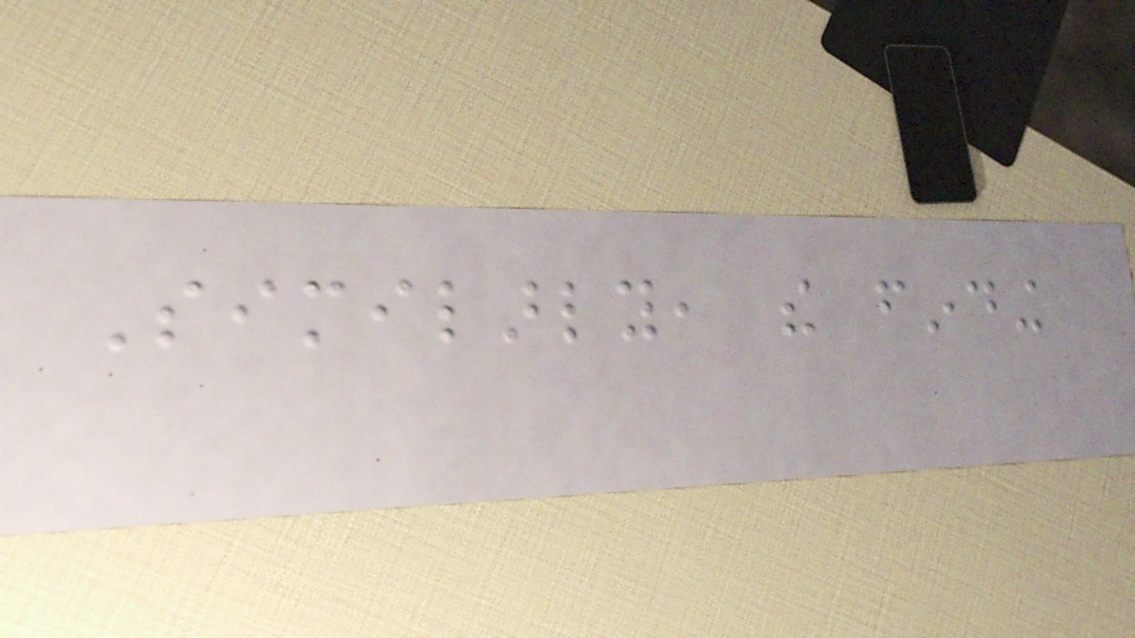Similarly, the finding
